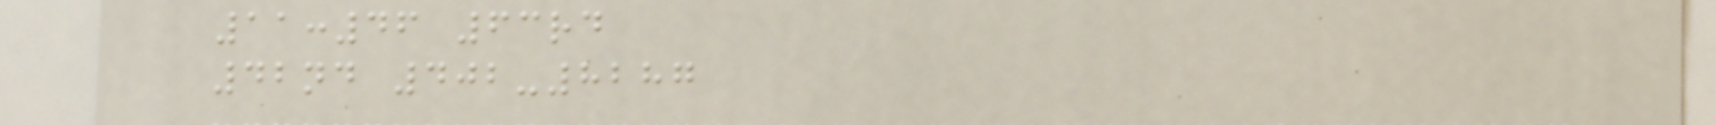11:46 63rd
42nd 402-8287
